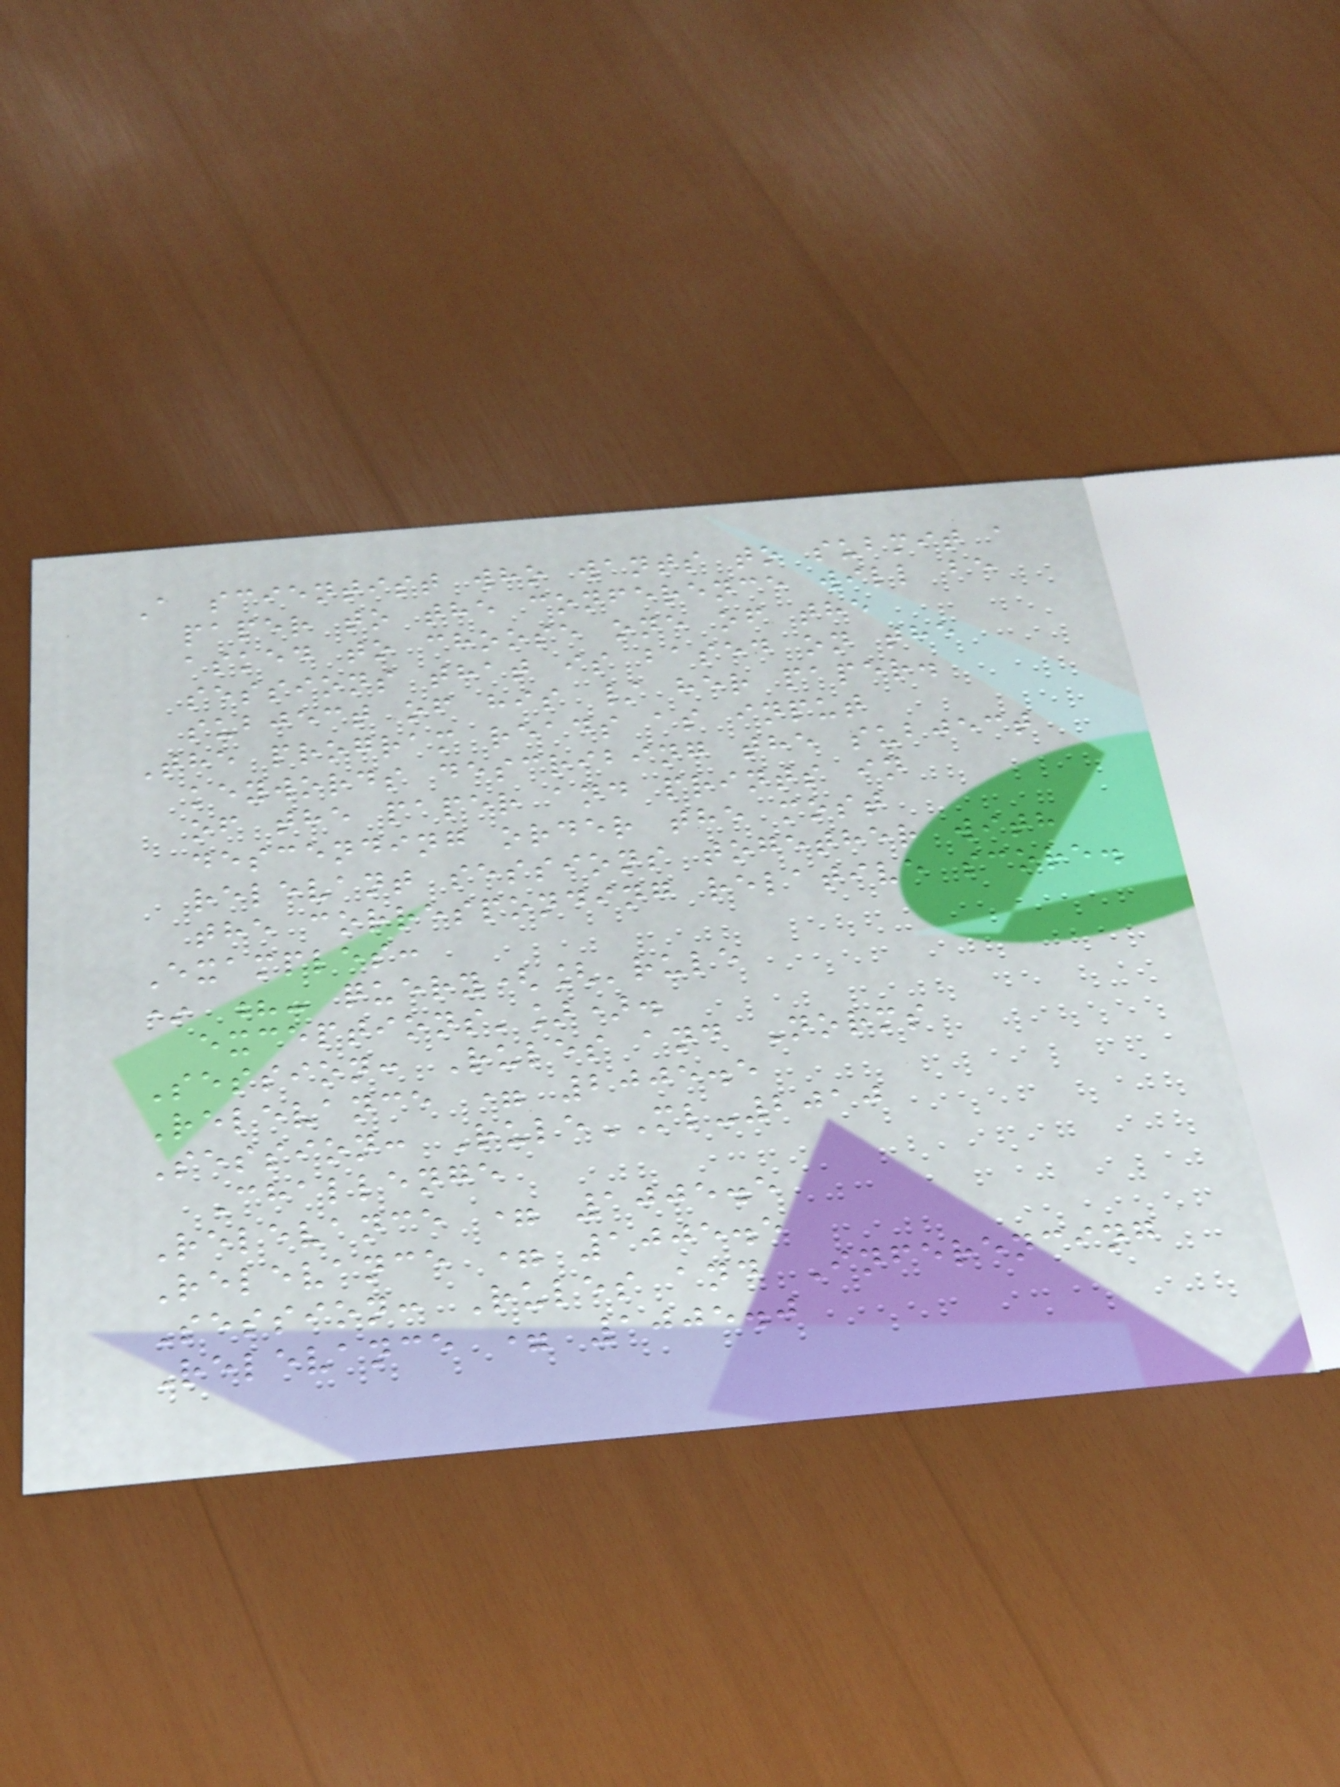A scientist who wants to submit a
paper to the conference will be
asked to choose one of the
sessions that is based on the
subject of his / her paper.
The program reads as input
keywords describing the subject
of the paper and prints in
descending order the most
relevant sessions together with
the corresponding relative score.
Examples:
* ?- query(['rule
exceptions']).
Session: Rules and Norms
Relevance = 2005.5
Session: RuleML-2010
Challenge
Relevance = 1005.5
Relevance = 1005.5
Session: Rules and Inferencing
Relevance = 1005.0
